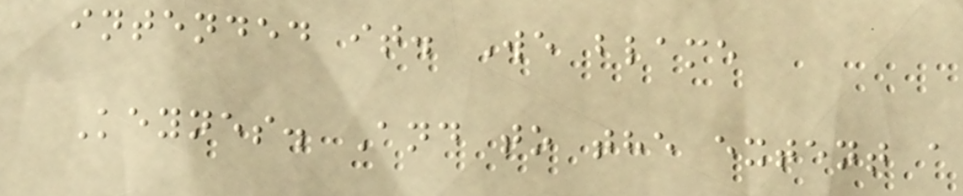intended it. We blame
Keynes. And to the extent a
